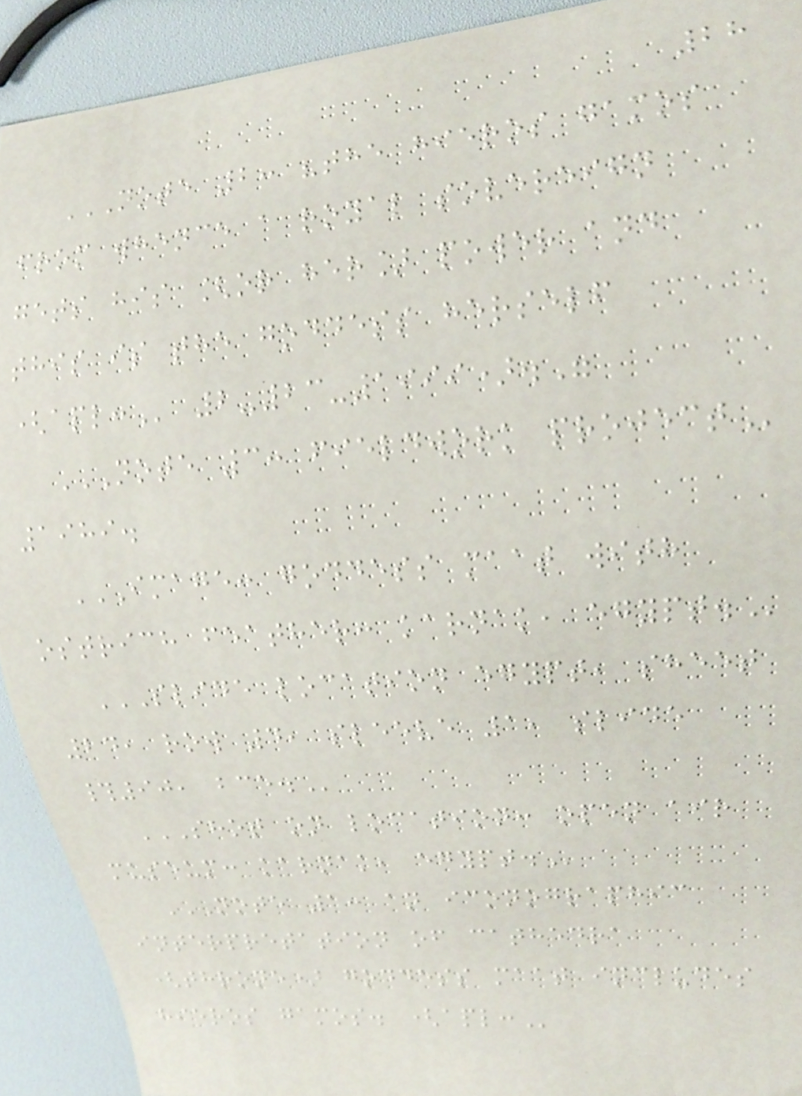28
NOTE 2: "THE HIEROS GAMOS
FROM WHENCE A ROYAL SOVEREIGN
GETS HIS [OR HER] POWER AND
THIS IS THE GODDESS HERSELF
(APL: 2-23-1999)."
NOTE 3: FIELDWORK PROJECT
1989.
IMAGE: GODDESS MAAT WITH
OSTRICH FEATHER: KARNAK, EGYPT.
SLIDE LOCATION EGYPT, SHEET
24, ROW 4, SLEEVE 1, SLIDE
#90, BCE.
SHOT ON LOCATION: OPEN AIR
MUSEUM: KARNAK, EGYPT.
NOTE 1: AN ICONOGRAPHIC
INTERPRETATION OF CATHEDRA
(THRONE) GODDESS MAAT INCLUDES
HIEROS GAMOS. (APL:
